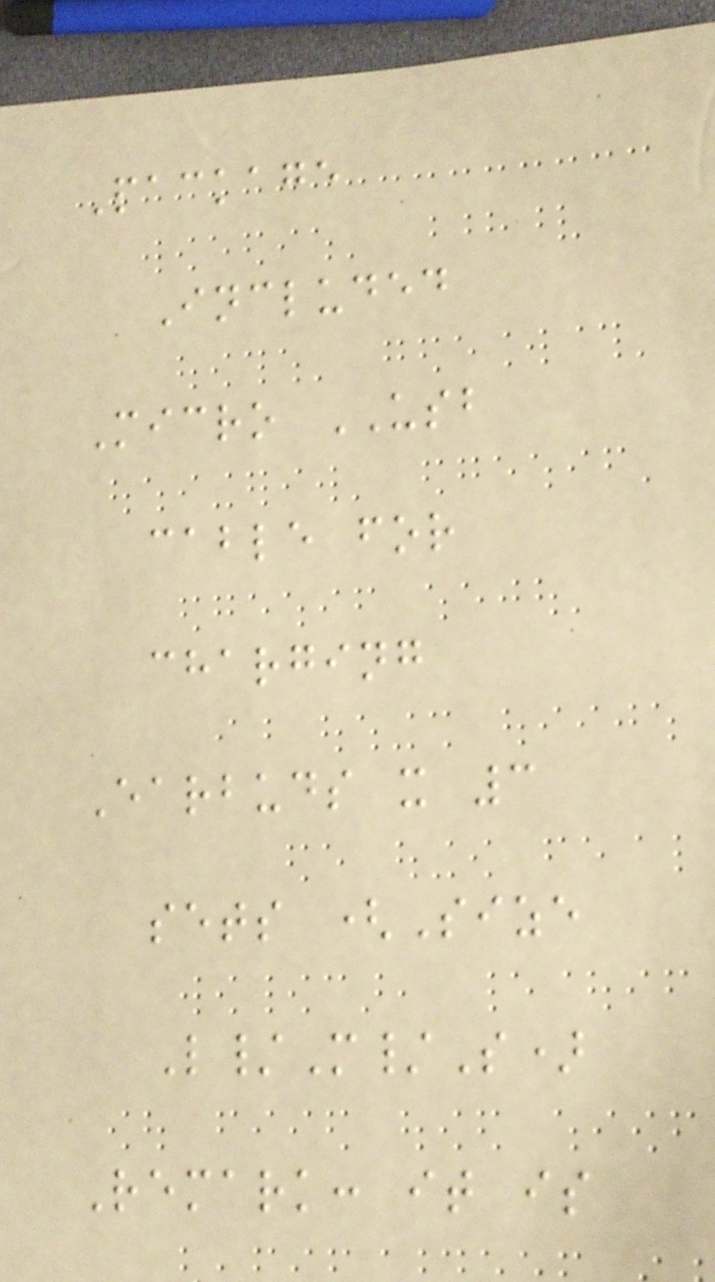Package
Included
Micro USB
cable for
charging
Earbuds x 3
sets (Size
L/M/S)
Remark: it is
